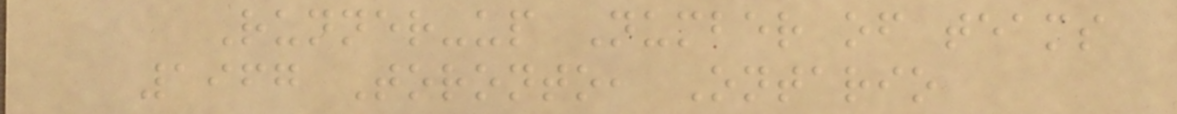Runner-up Number of teams
1967 Toronto, Ontario
